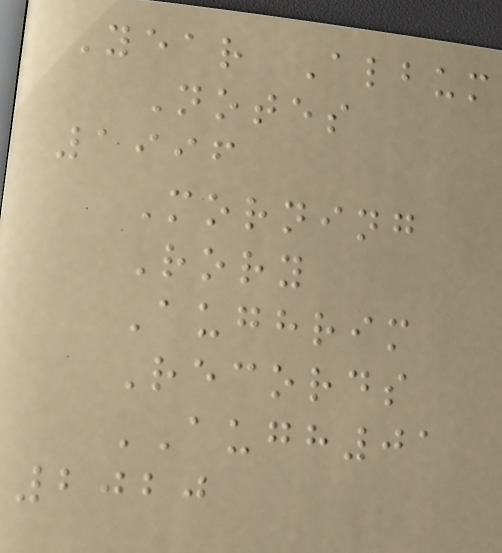Year Album
Notes
1996
Morning
Rory
Aughrim
Records
AUGH01
2020
